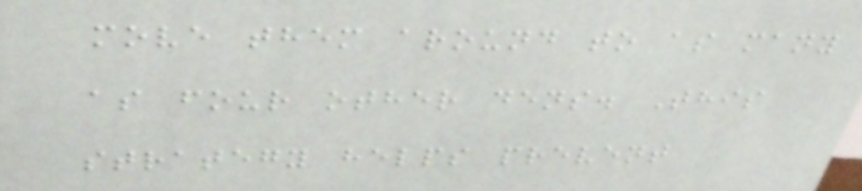move them around to as many
as four other dens. This
strategy helps prevent
